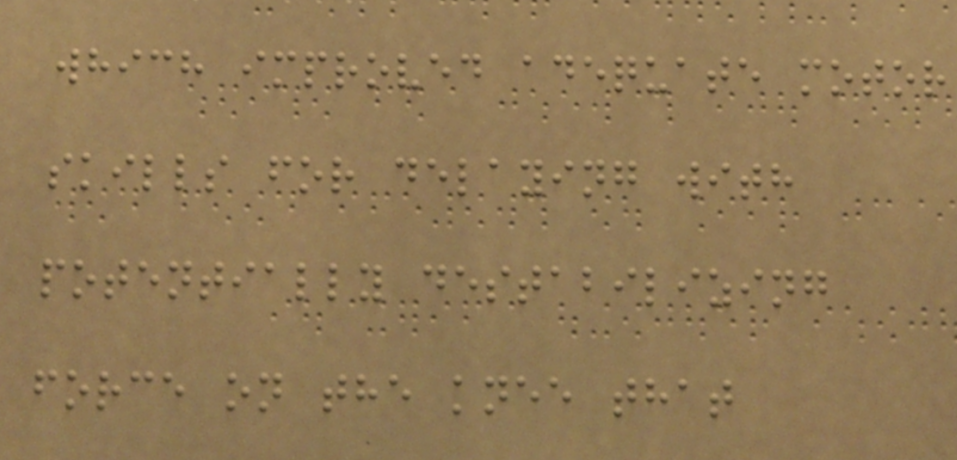which improved adequate motor
skills for delaying with
potentially destabilizing
force on the knee that
